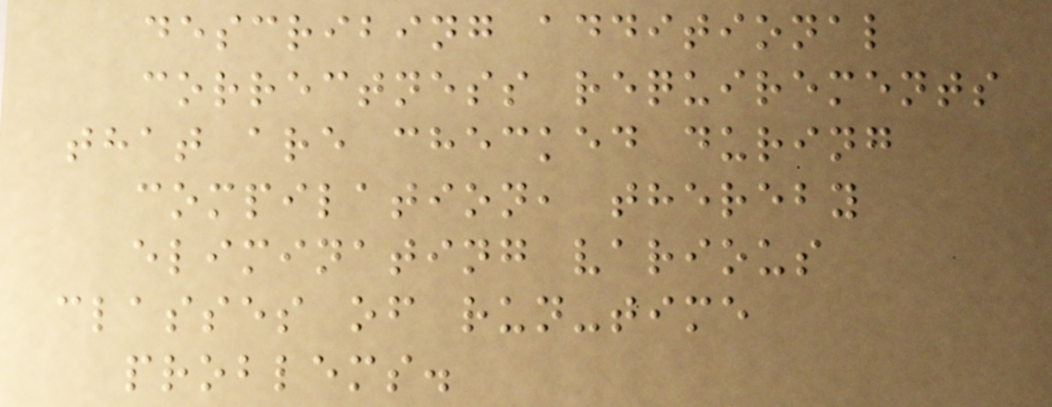describing additional
correctness requirements
that are checked during
compilation, thereby
eliminating various
classes of run-time
problems.
